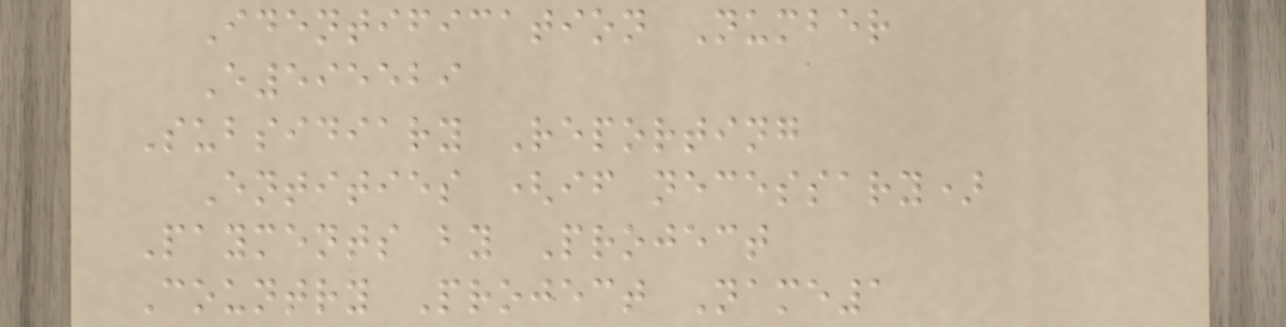Identification Number
E595529
Subsidiary Reporting
Entities (if necessary)
Payments by Project
Country Project Name1
